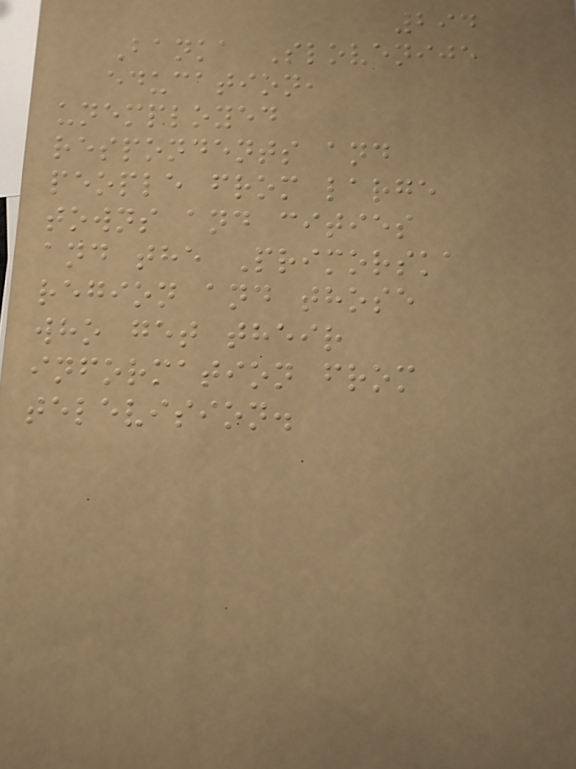294
Banka Slovenije
education,
unemployed
respondents and
people from large
towns and cities
and the Primorska
region and those
who get their
information from
television.
